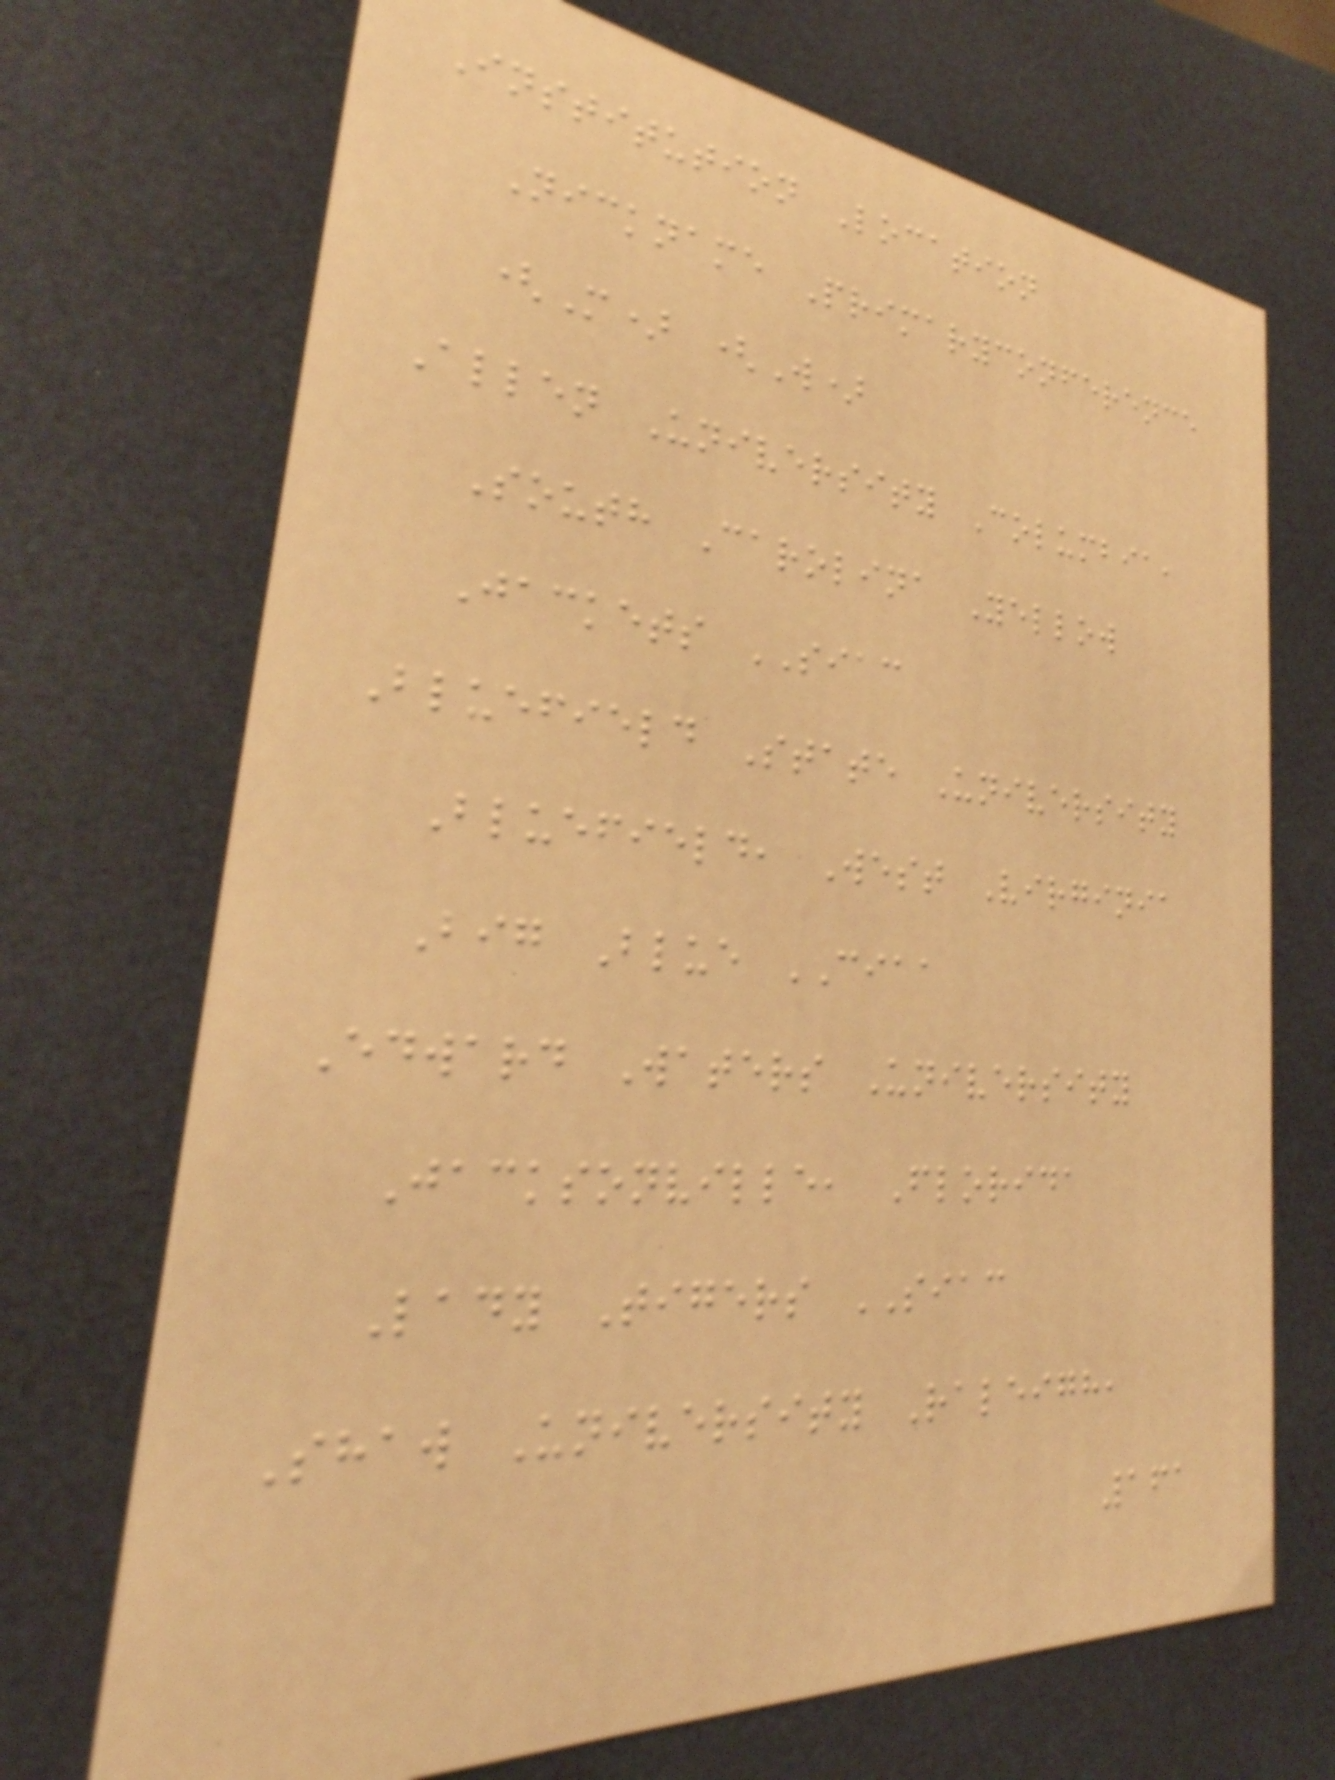Institution Location
Nickname Primaryconference
(M) (W)
Allen University Columbia,
South Carolina Yellow
Jackets SIAC
Bluefield State University
Bluefield, West Virginia
Big Blue CIAA
Edward Waters University
Jacksonville, Florida
Lady Tigers SIAC
Shaw University Raleigh,
161
